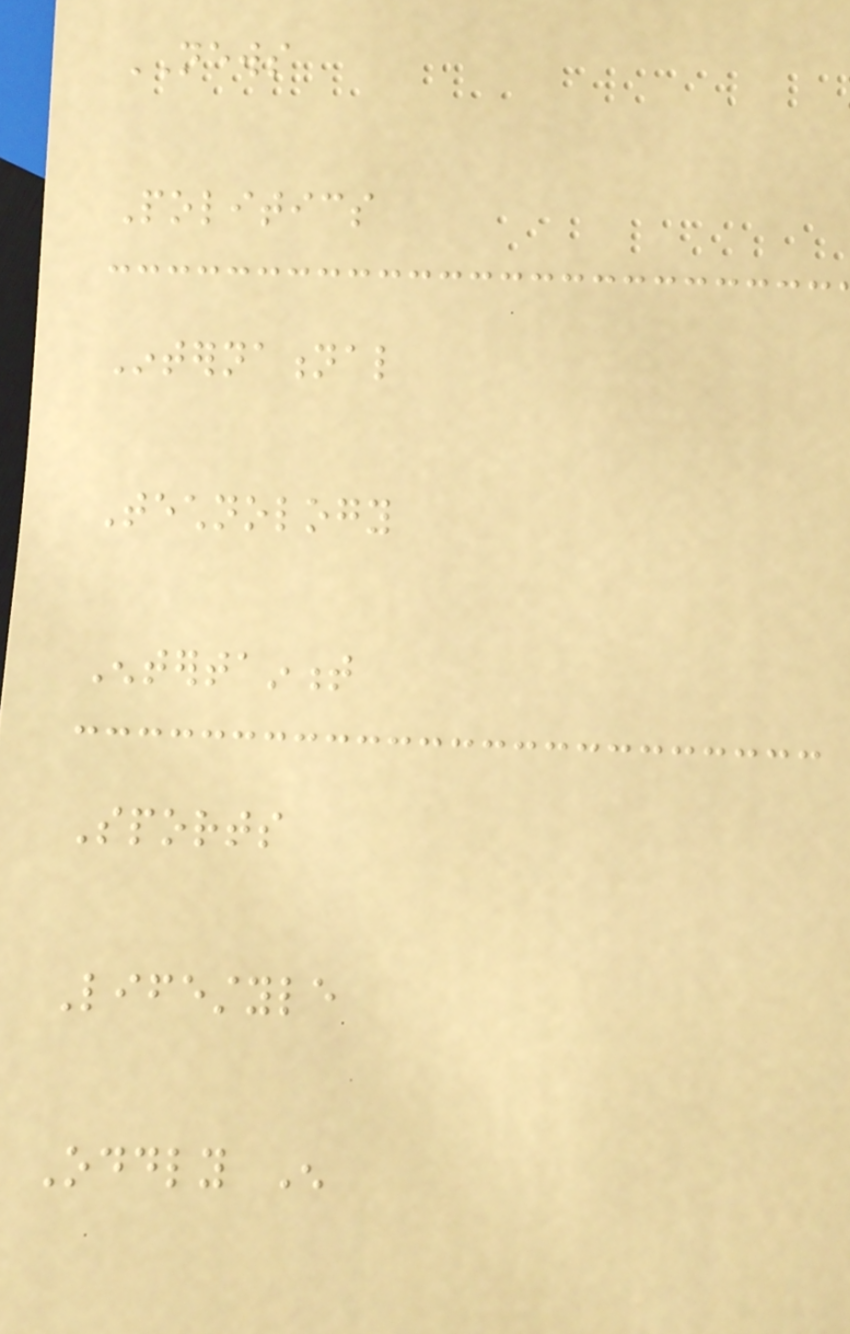NEWS
Politics
International
Technology
Entertainment
Sports
Lifestyle
Oddly Enough
